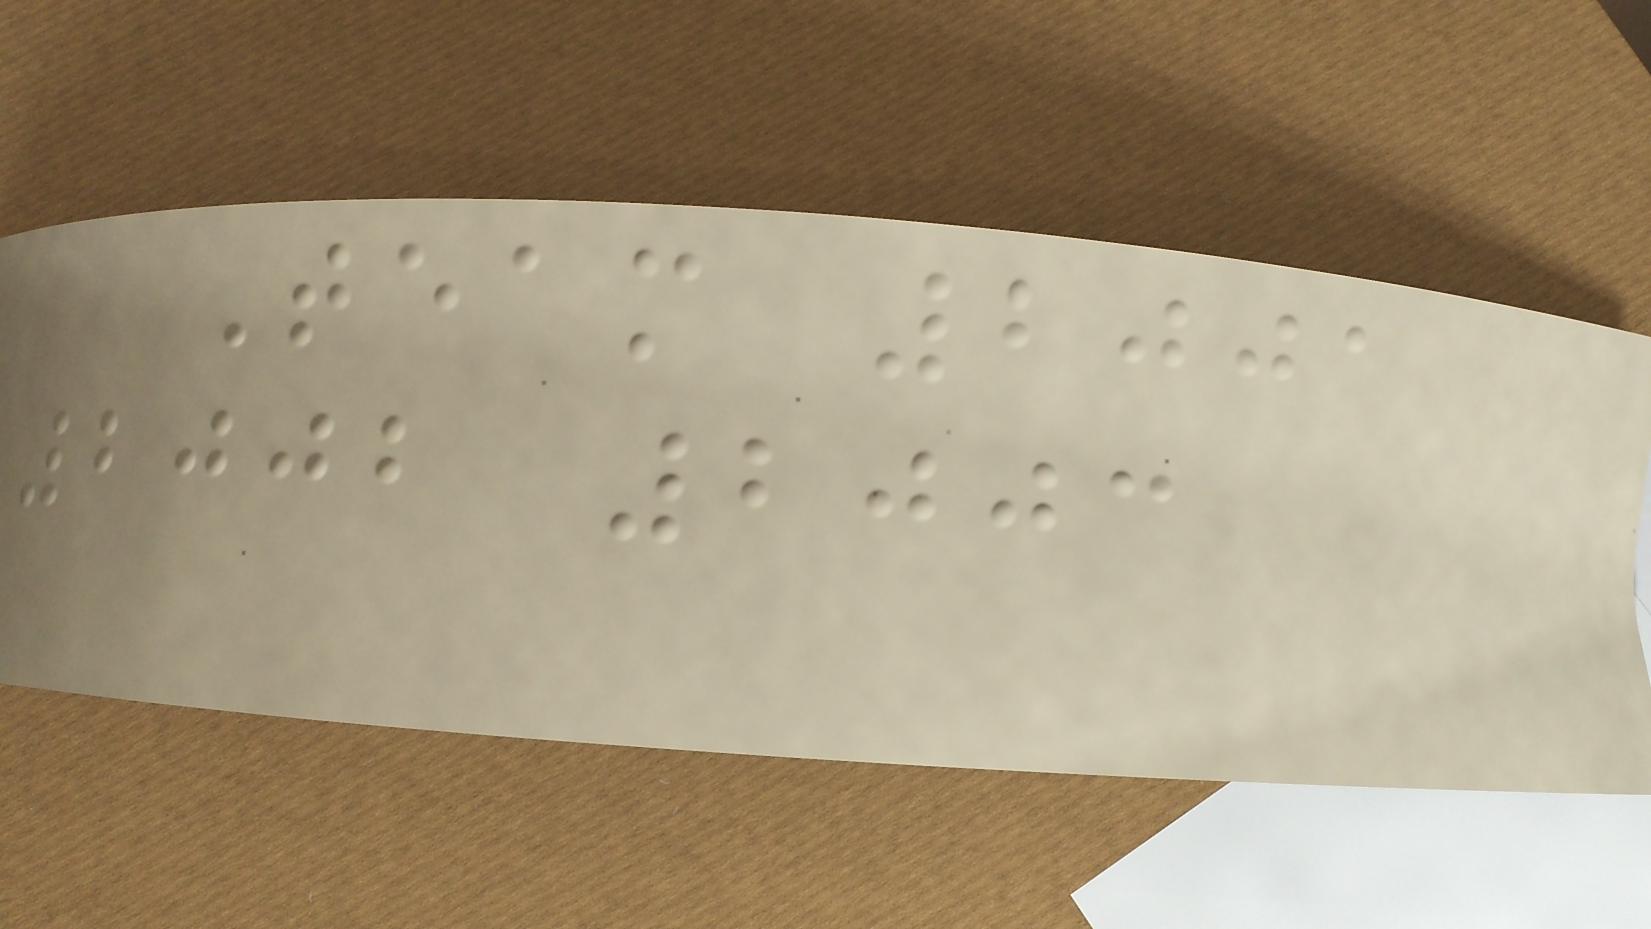Team 2001
2002 2003
